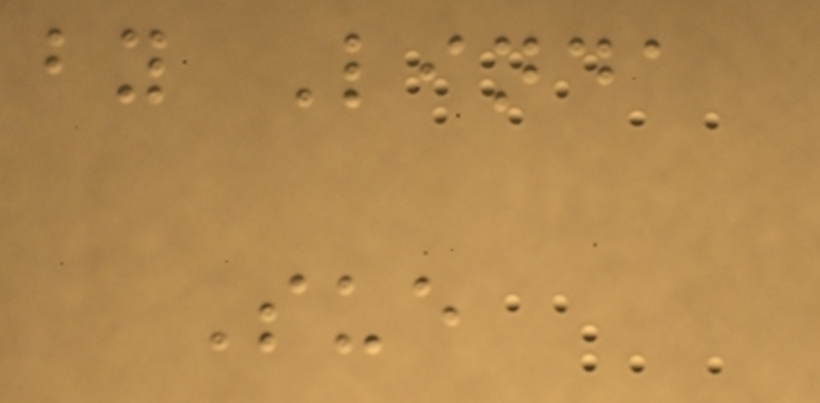by Linda
Sue
